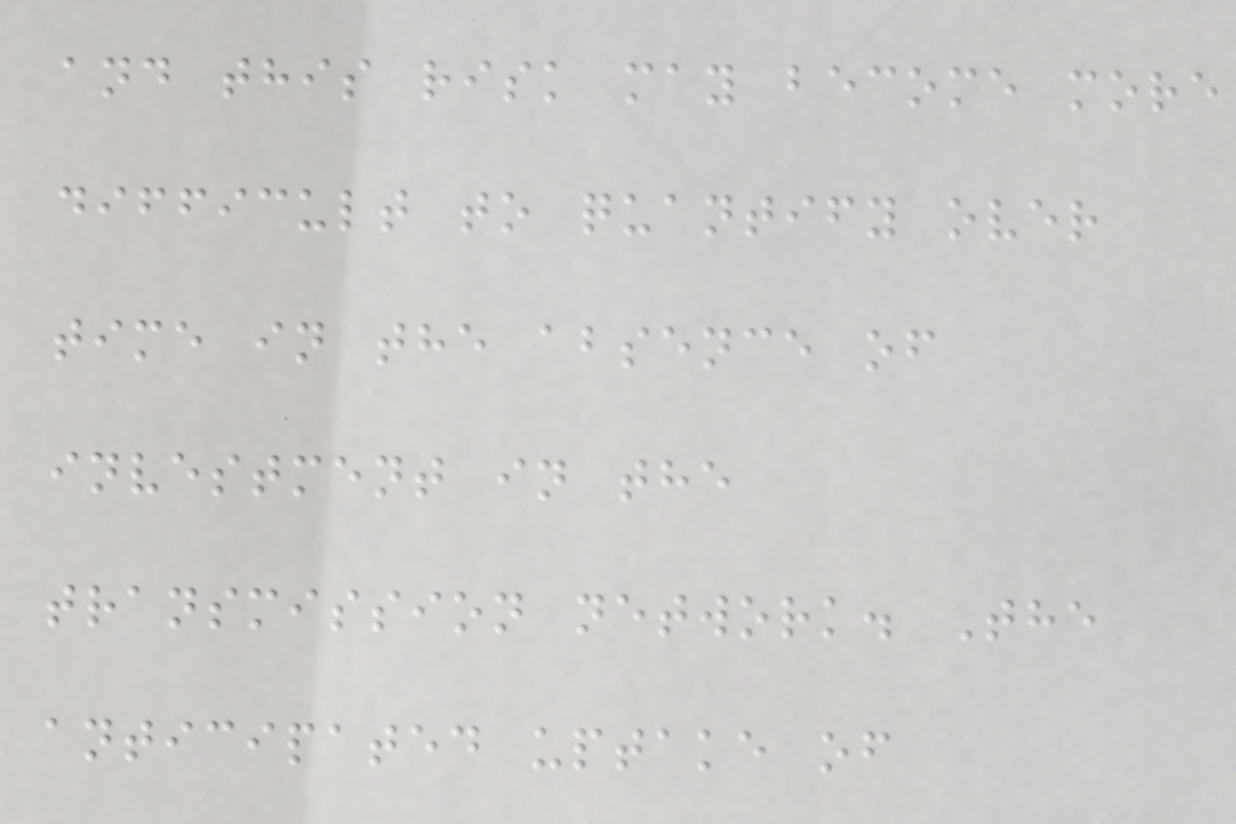and this risk may become more
difficult to quantify over
time in the absence of
investment in the
transmission network. The
anticipated uptake of
